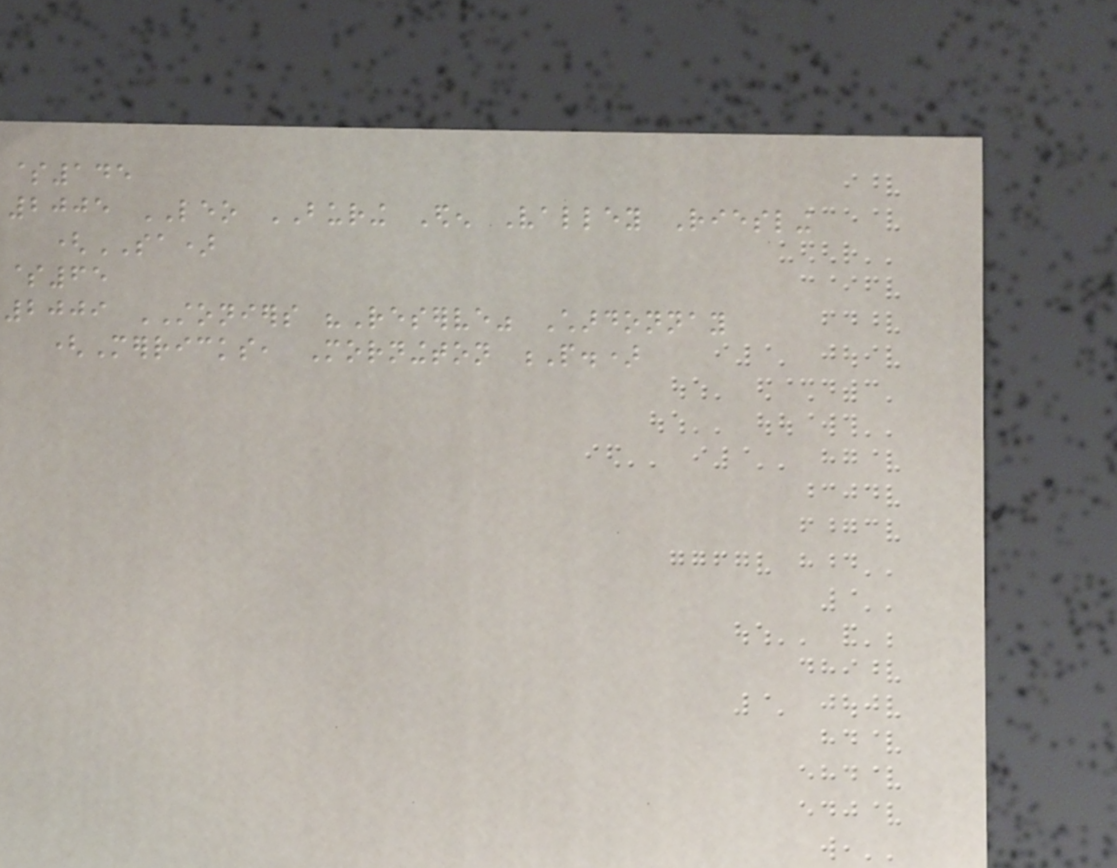$145
2005 LEO BURING Eden Valley Riesling
(SA)
$65
2009 STONIERS "Reserve" Chardonnay
(Merricks, Mornington P.)
